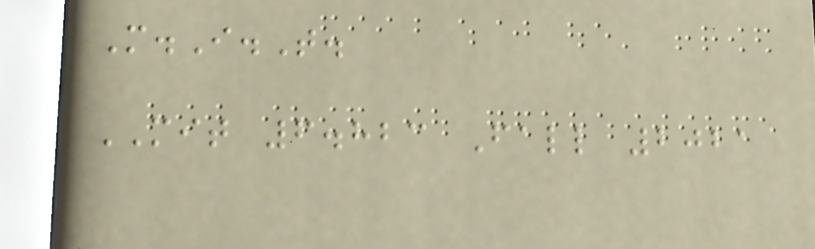M.I.T.
MIT 6.823 Fall 2021
